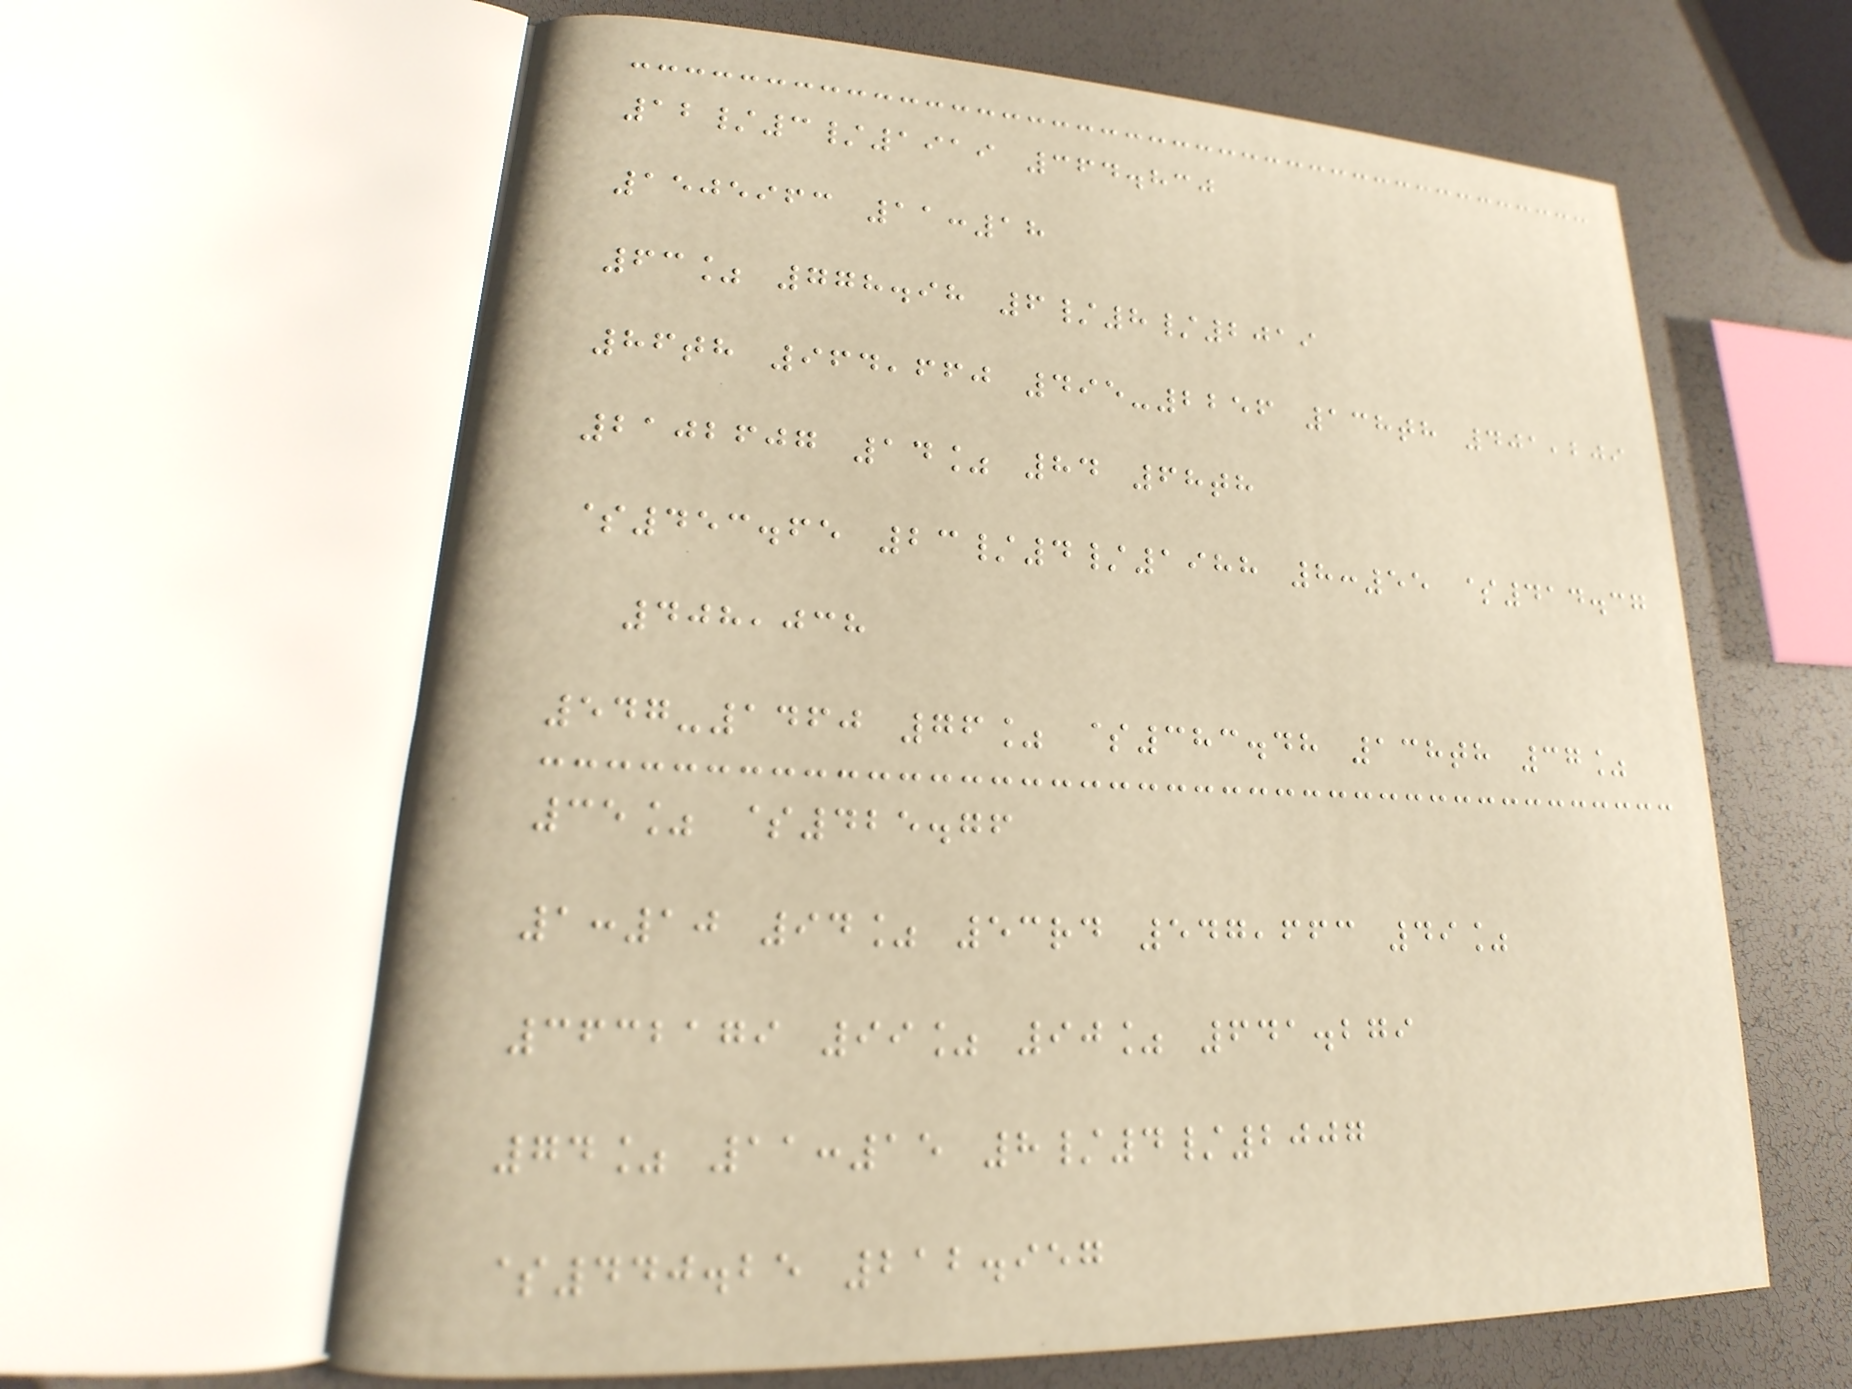12/3/1919 364.830
1505963 11:18
63% 778.98 6/8/2019
86th 964,660 495-2256 138th 401,209
2102607 14% 84 68th
$453.65 23/4/1988 8:55 $414.37
408,038
547-1460 76% $383.48 138th 37%
35% $425.76
1:10 94% 53rd 547,663 49%
3632179 99% 90% 641.279
74% 11:15 8/4/2007
$440.25 212.957
